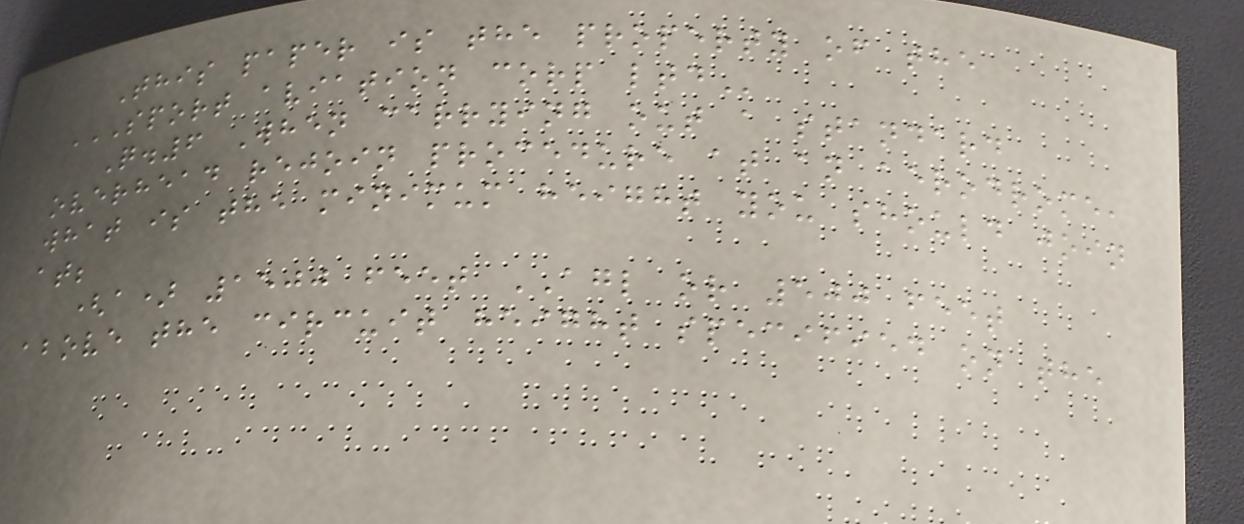This paper is the property of the
SPORT AVIATION CORP LTD
Q.6 When carrying out a standard
overhead rejoin procedure at an aerodrome,
what is the minimum height you should join
at;
(a) 1500 feet AGL or 500 feet
above the circuit height specified on the
